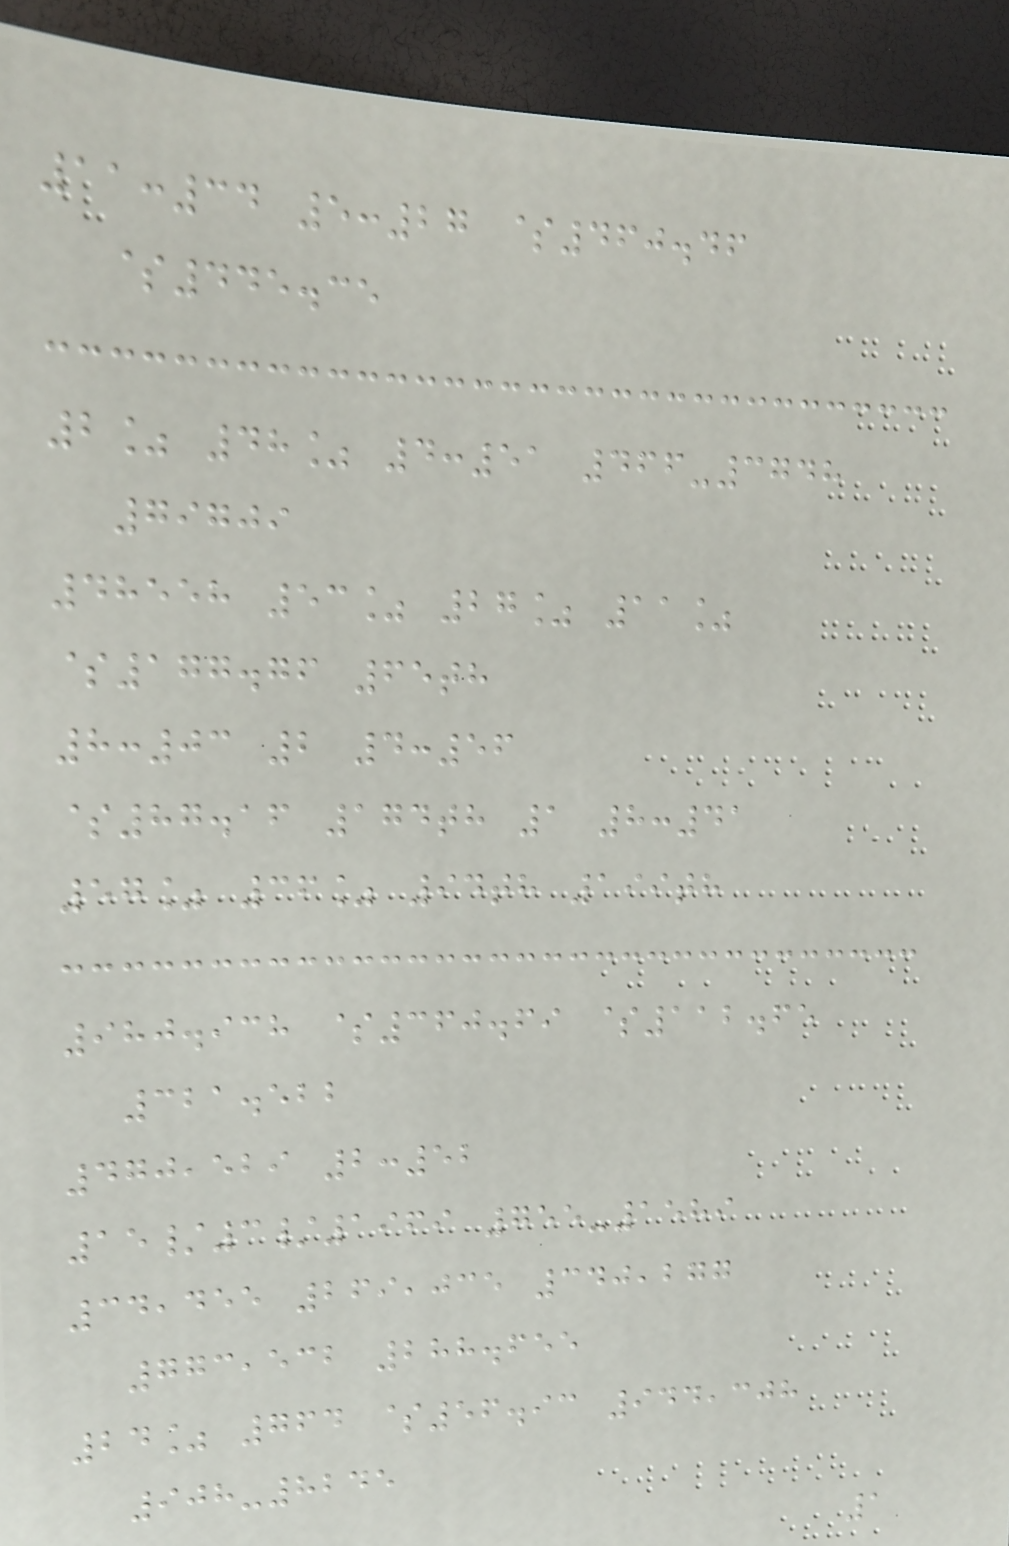11:34 5:27 $460.46
$445.35
2% 48% 4:51 466-3748
79709
48558 53% 27% 11%
$177.76 65th
8:03 2 4:56
$87.16 174th 1 8:41
57% 36% 94th 199th
980.938 $360.69 $112.65
321.522
470,529 2:52
15/3/1969 755-1589
34,455 269,035 340,277
773,532 288.655
24% 764 $56.93 944,308
908-8245
1
